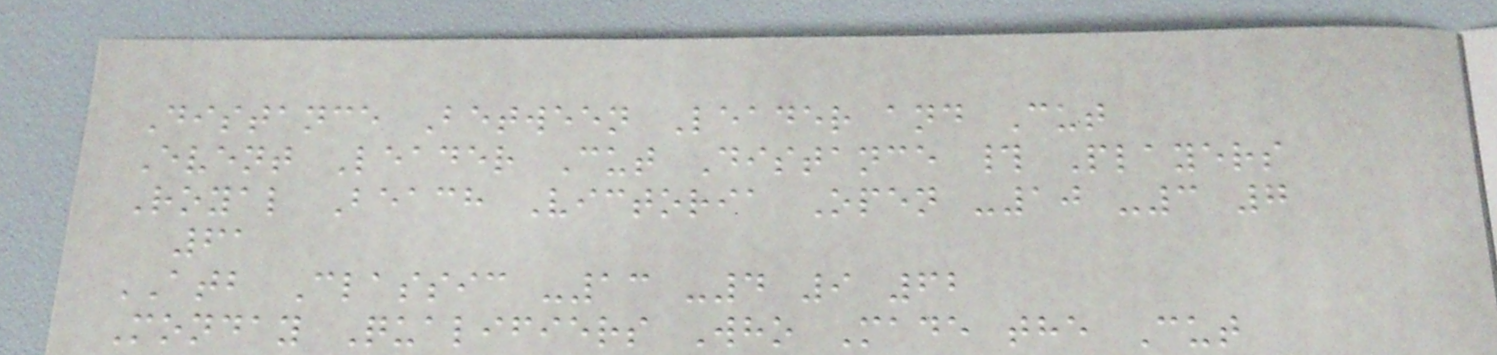Distance Between Leader and Cut
Event Leader Cut Distance # Players
Royal Beach Victoria Open -10 -3 7
61
ATB Classic -13 -4 9 62
Monday Qualifiers Who Made the Cut
